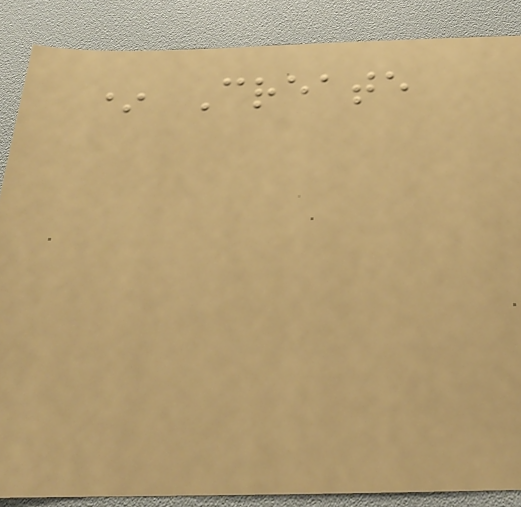* Create
